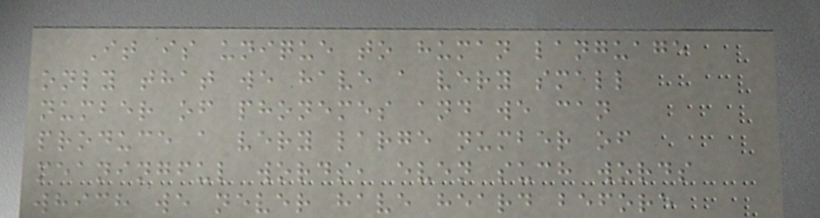It is unique to human language
only that we have a very small
number of phonemes and we can
produce a very large number of
meaningful words, even such words
which we never have heard before
